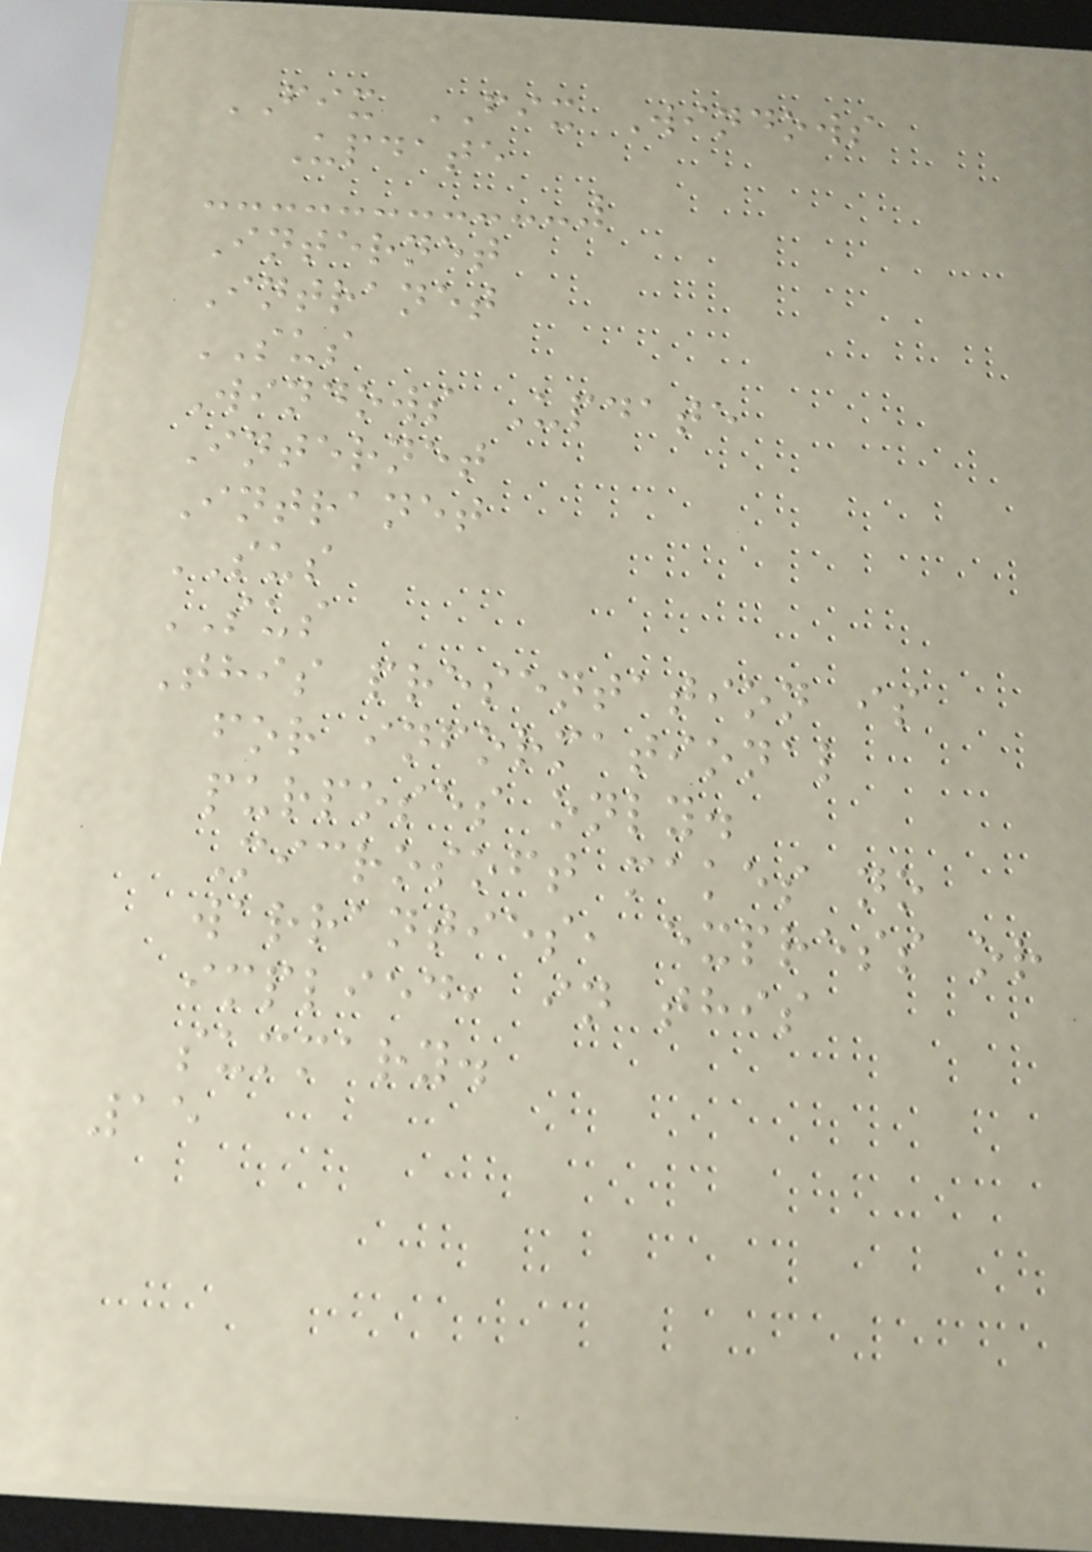FIX FIX Windows
Update
Internet
Intranet
SUS
Windows Update
Internet
Intranet
SUS
SUS
This presentation is
for informational
purposes only.
Microsoft makes no
warranties, express or
implied, in this
summary.
15
